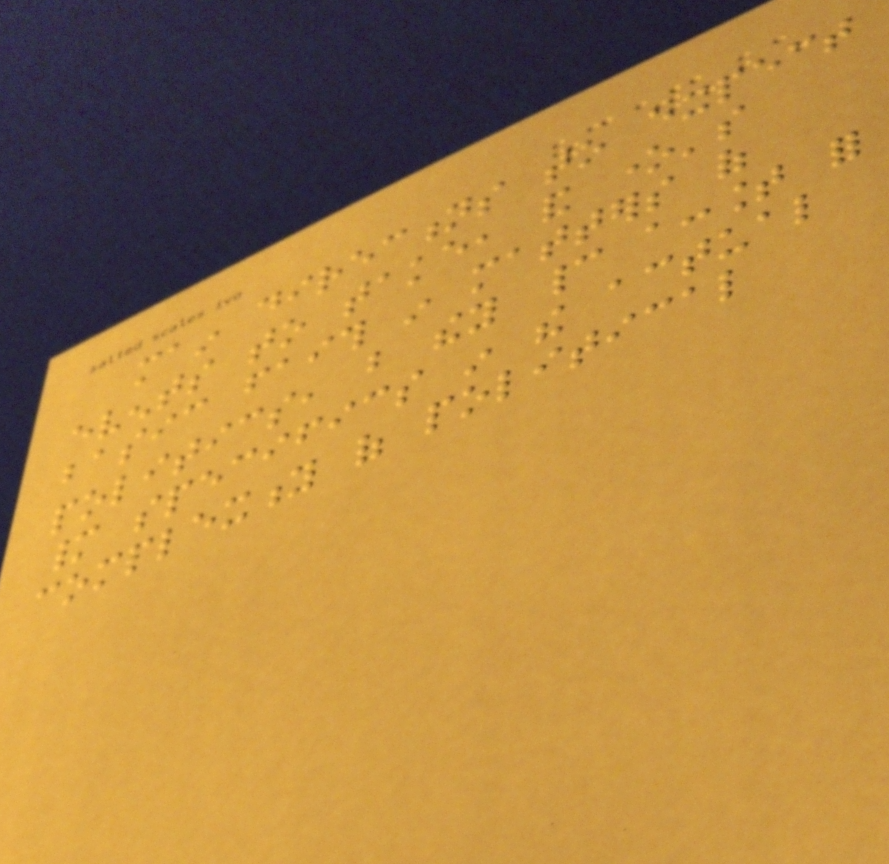main directions to expect
events to take, and one's
basic faith in matters of
politics, but they cannot account for
many specifics in the actual
complexity of political
